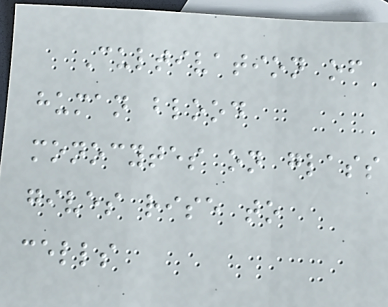Cultivation of
human blood
monocytes on glass
gives rise to
cells
